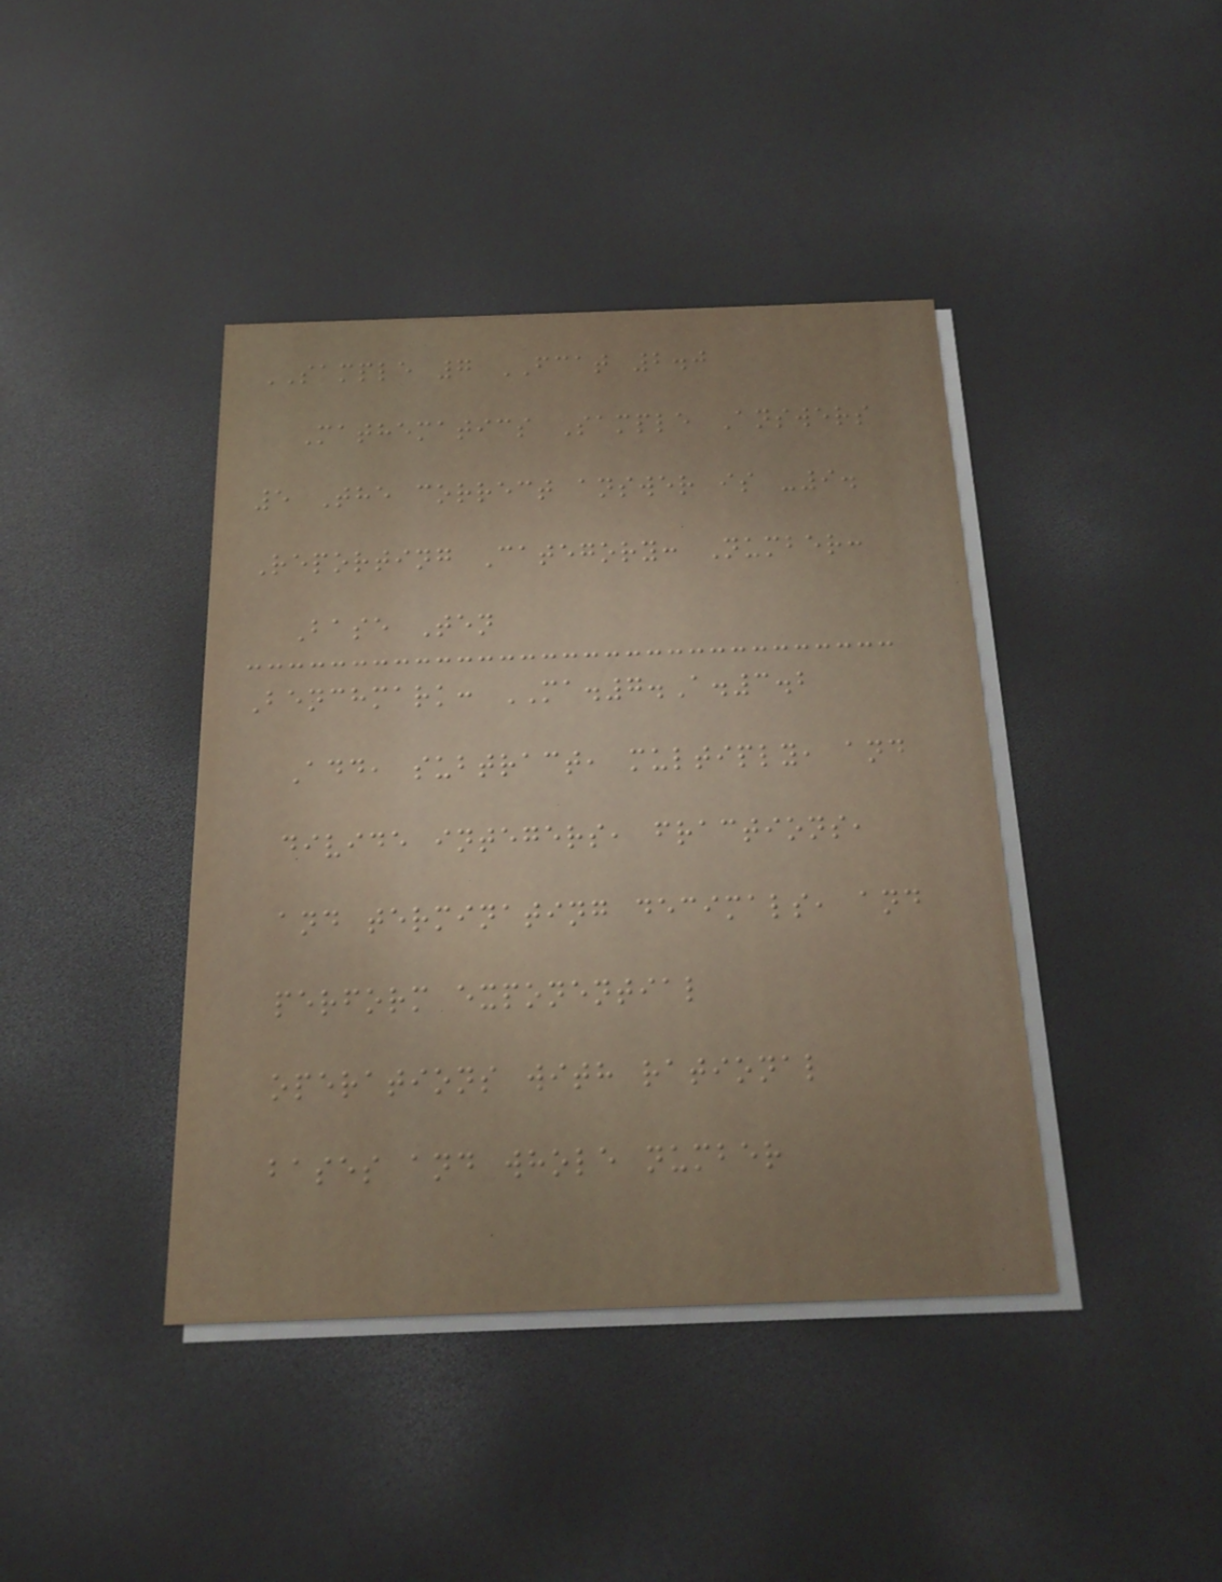SAMPLE 7 FCAT 2.0
Mathematics Sample Answers
5 The correct answer is -9.
Reporting Category: Number:
Base Ten
Benchmark: MA.7.A.3.2
Add, subtract, multiply, and
divide integers, fractions,
and terminating decimals, and
perform exponential
operations with rational
bases and whole number
